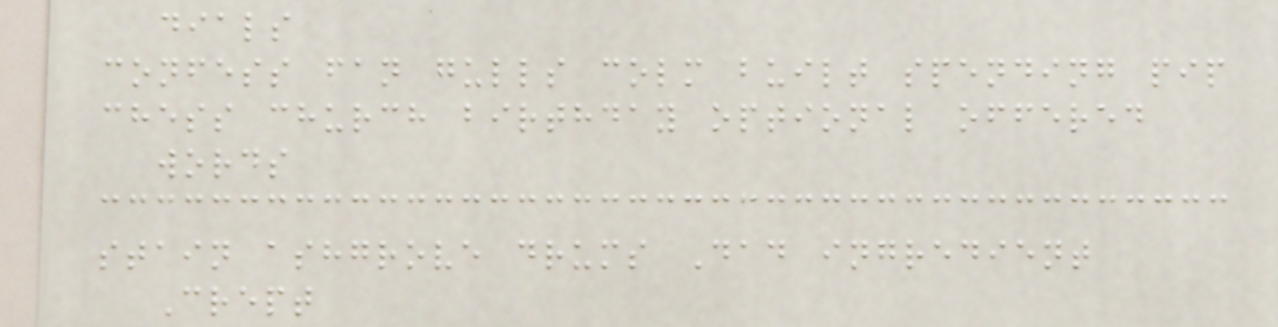dials
confess fan gulls colm built spending pip
chess church birthday optional offered
words
stain ashgrove drums Dad ingredient
Crept
